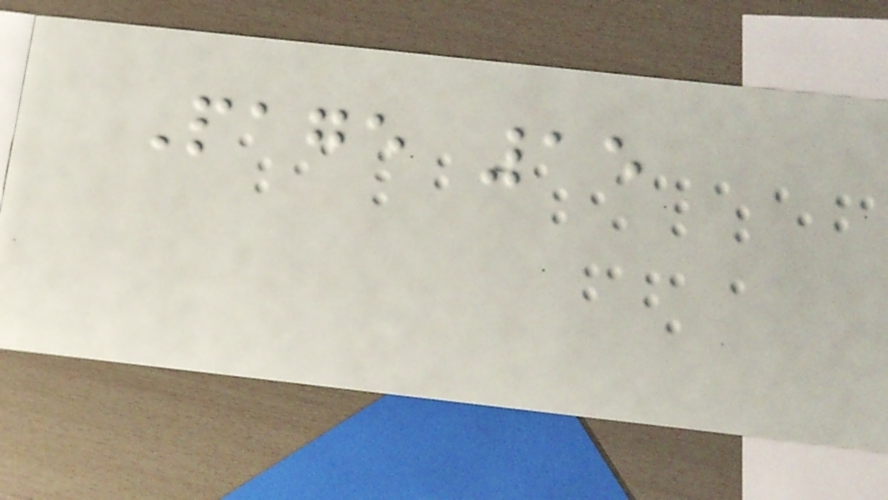Page 15
